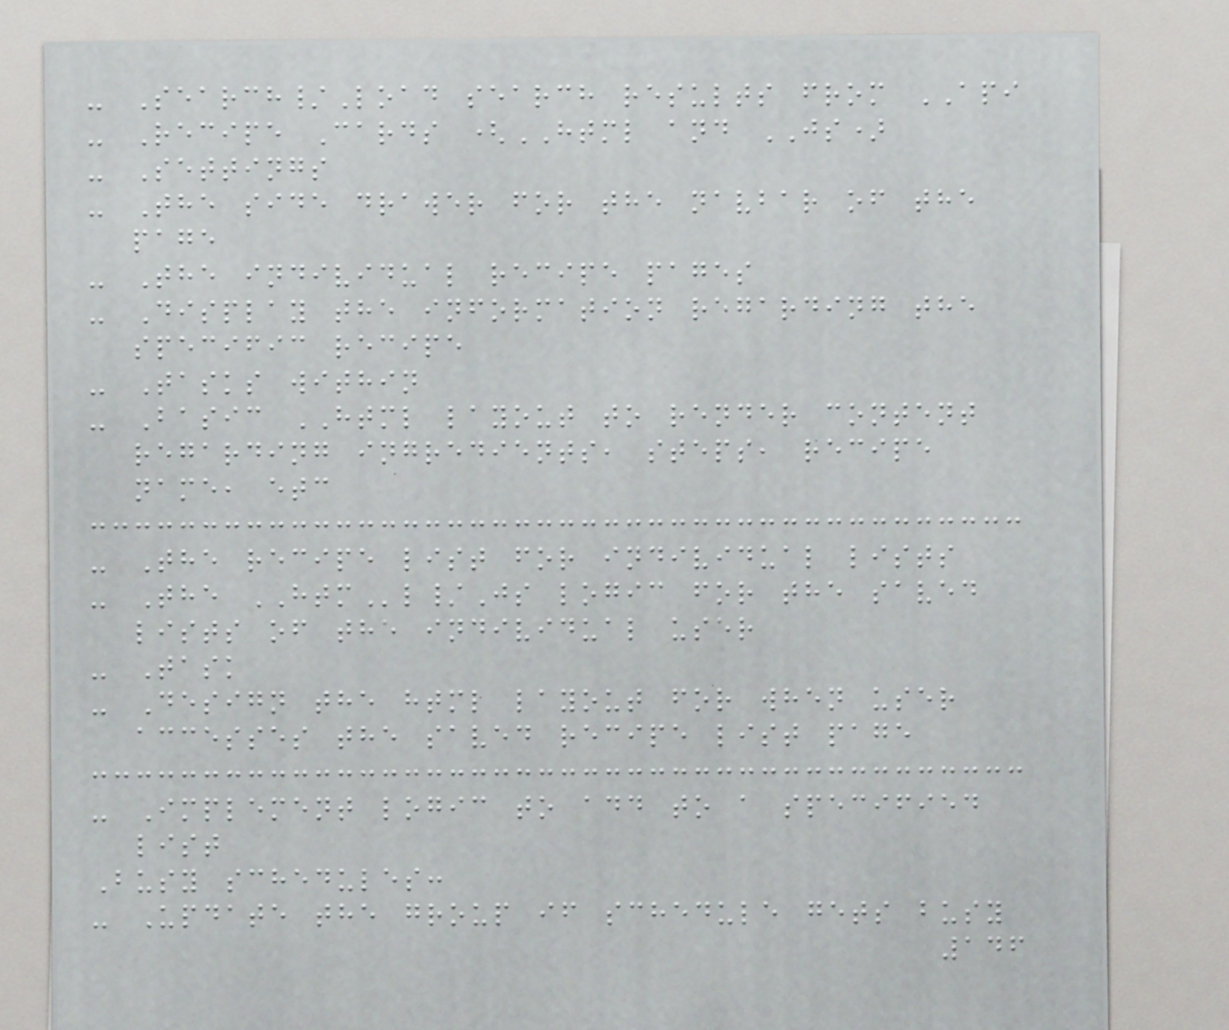- Search/Load search results from API
- Recipe Cards (HTML and JS)
- Settings
- The side drawer for the navbar of the
page
- The individual recipe pages
- Display the information regarding the
specific recipe
- Tasks within
- Basic HTML layout to render content
regarding ingredients, steps, recipe
name, etc
- The recipe list for individual lists
- The HTMl/Js logic for the saved
lists of the individual user
- Task
- Design the html layout for when user
accesses the saved recipe list page
- Implement logic to add to a specified
list
Busy schedules:
- Update the group if schedule gets busy
146
